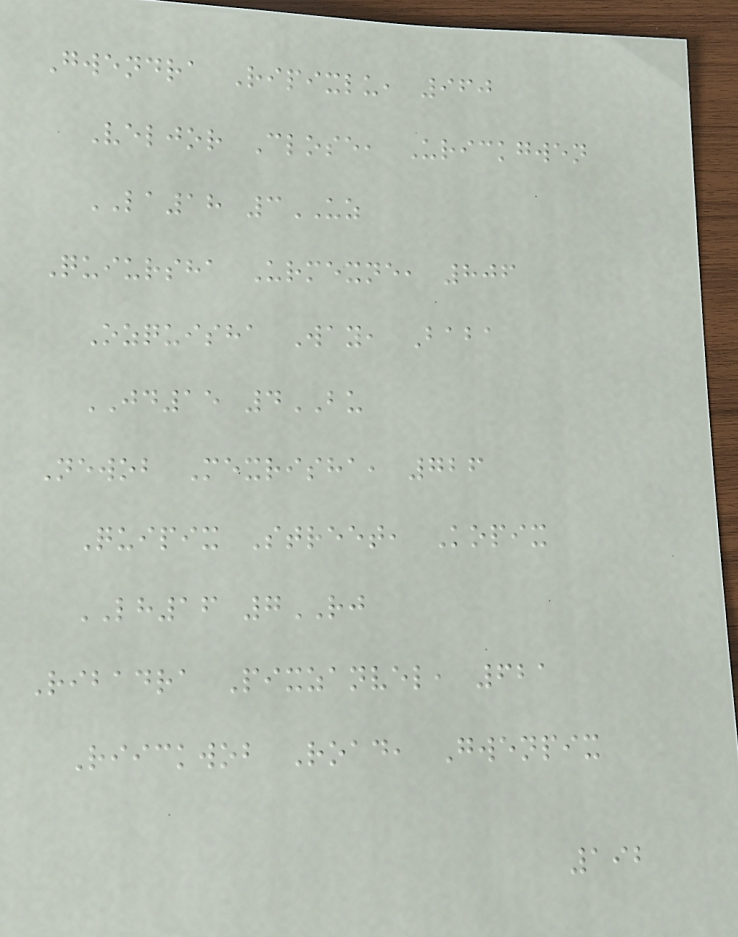Gwendra Ripixlu, 960
Veljor Close, Urickgwen
LA18 3UZ
Quiursha Urmexne, 806
Ozquisha Way, Baba
JD15 4BU
Newob Mexrisha, 726
Quipix Street, Kopix
LH16 7RJ
Ribadra Pixzanvel, 621
Riickwob Road, Gwenpix
192
